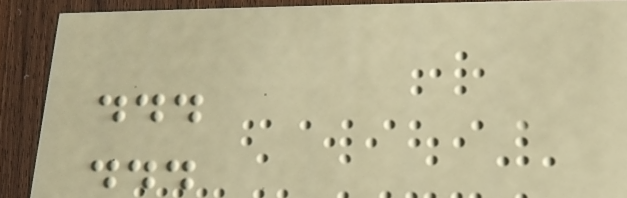...
...
